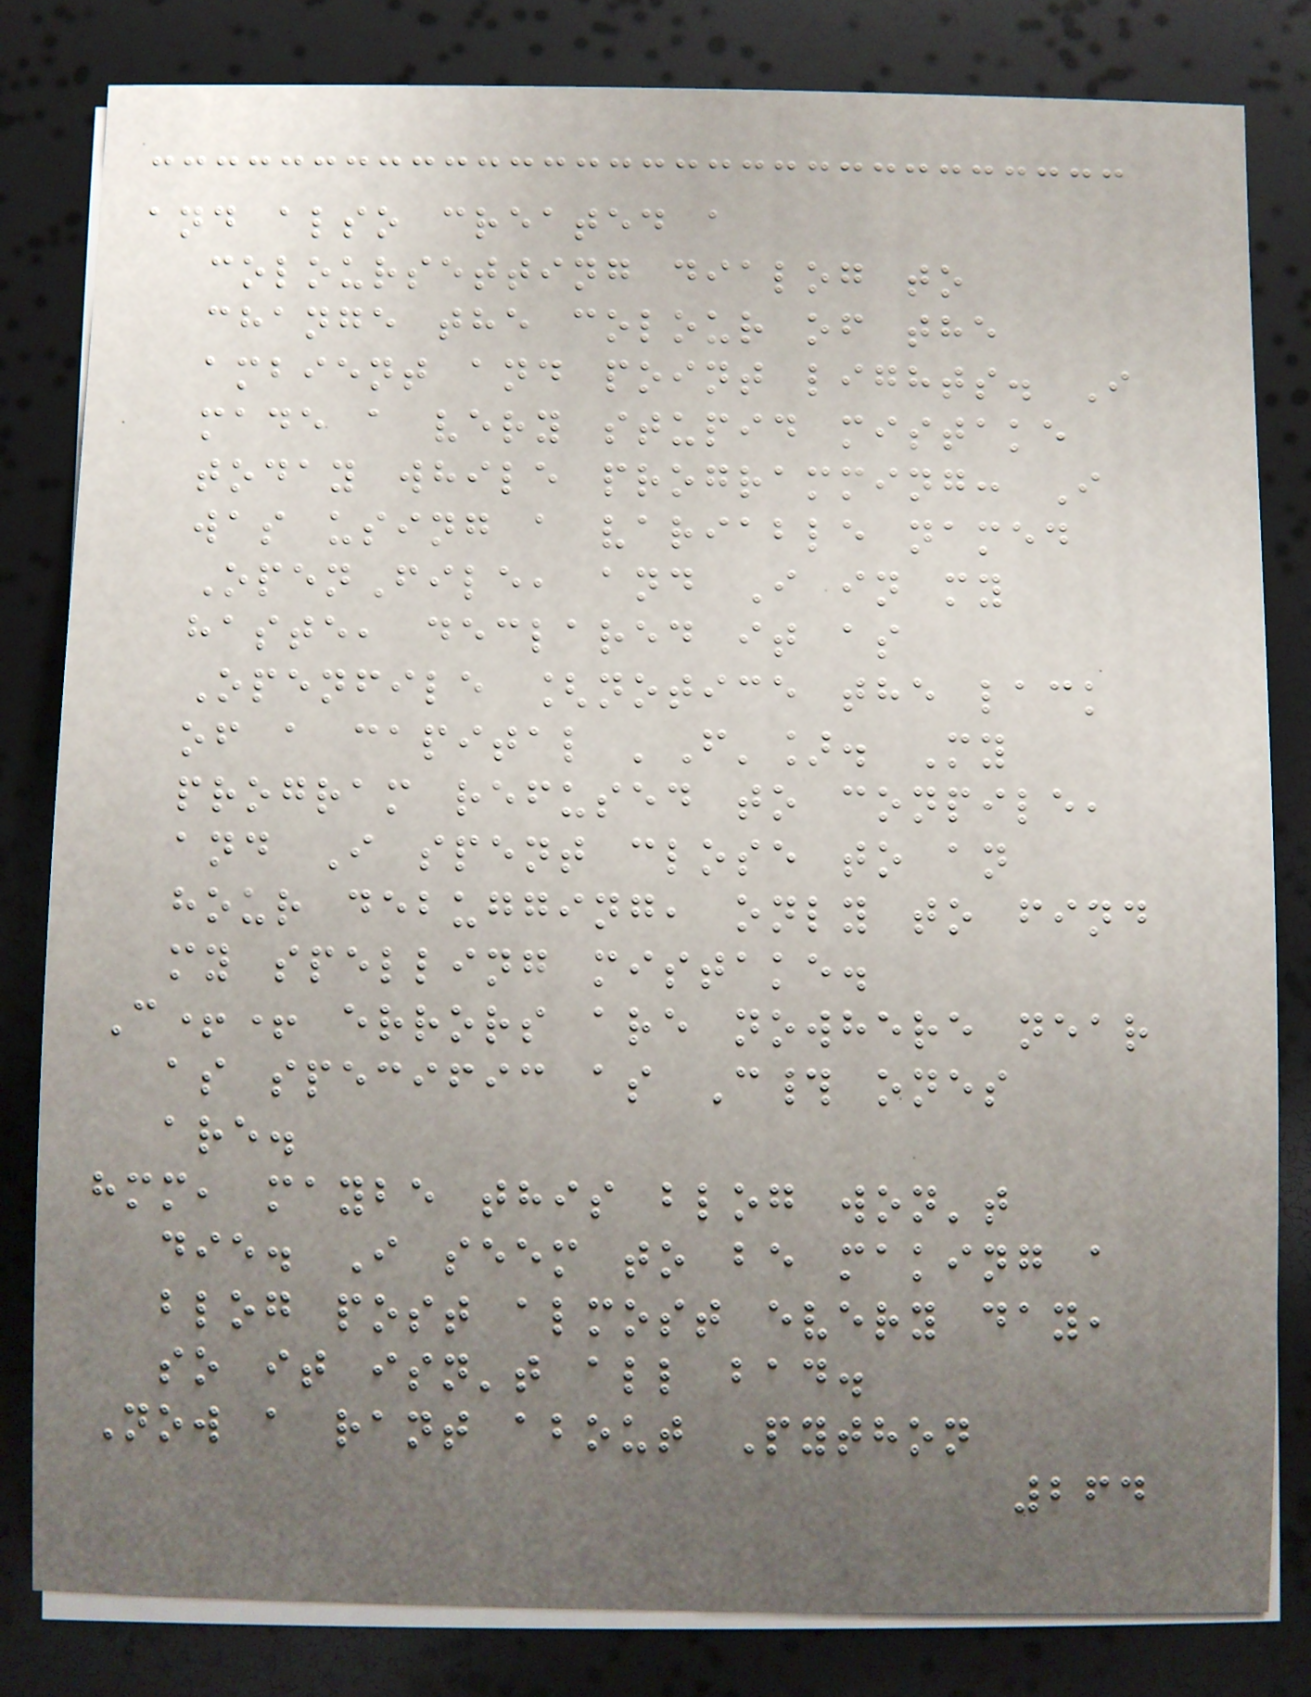and also created a
coloursetting dialog to
change the colour of the
ambient and point lights. I
made a very stupid mistake
today while programming: I
was using a variable named
OpenFile, and I in my
haste, declared it as
Openfile [notice the lack
of a capital 'F']. My
program refused to conpile,
and I spent close to an
hour debugging, only to find
my spelling mistake.
C++ errors are nowhere near
as specific as C# ones
are.
hmm, maybe this blog won't
die. I seem to be making a
blog post almost every day,
so it isn't all bad.
Now a rant about Python
264
